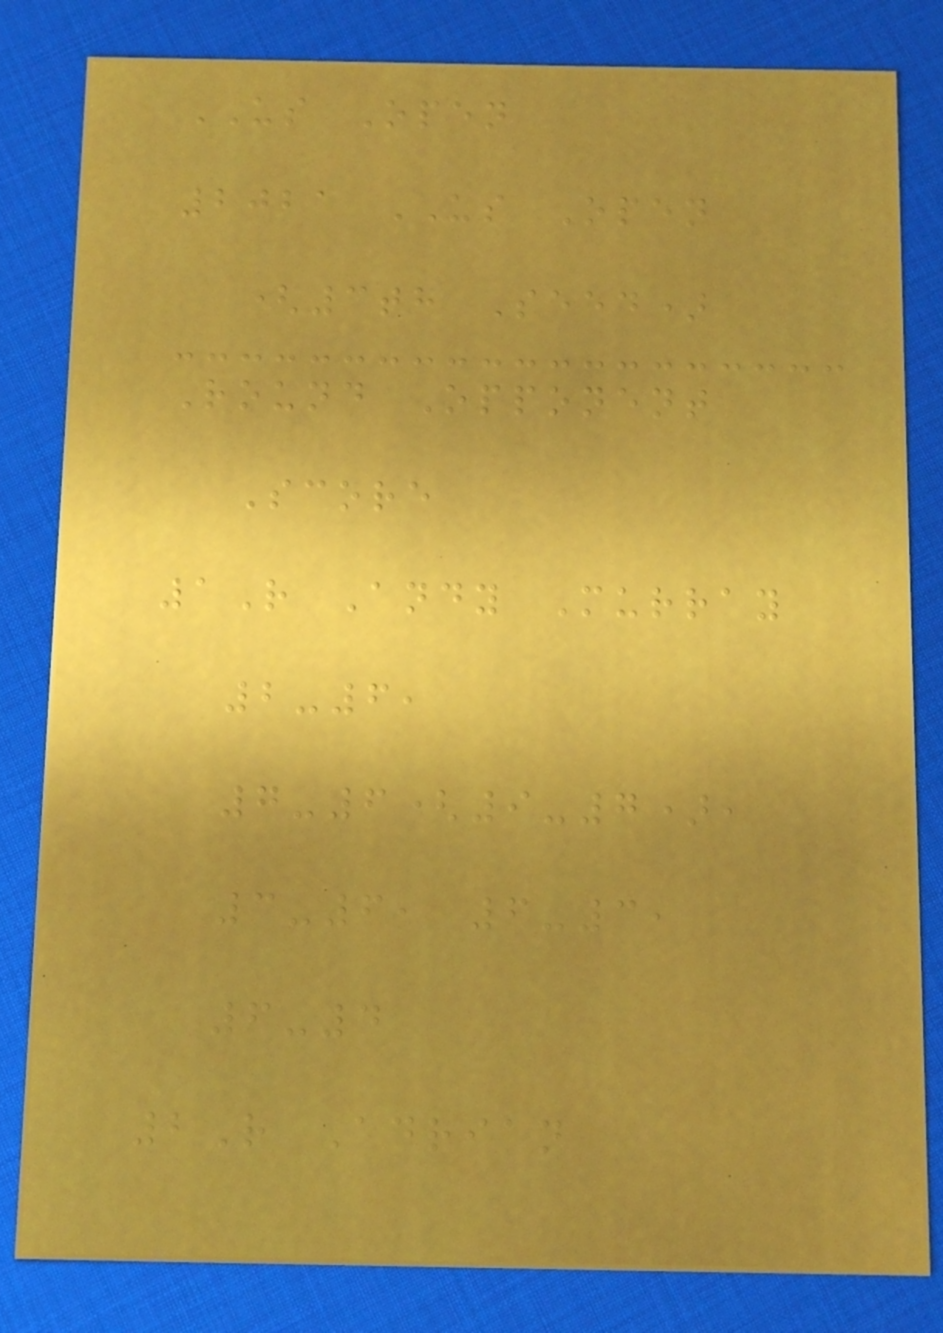US Open
2021 US Open
(3th Seed)
Round Opponent
Score
1R Andy Murray
2-6,
7-6(9-7),
3-6, 6-3,
6-4
2R Adrian
